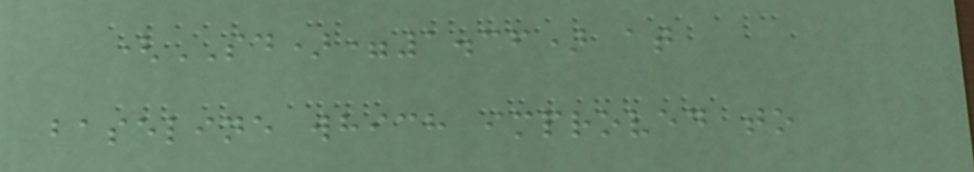(SD)=1.36) at
baseline which improved to
